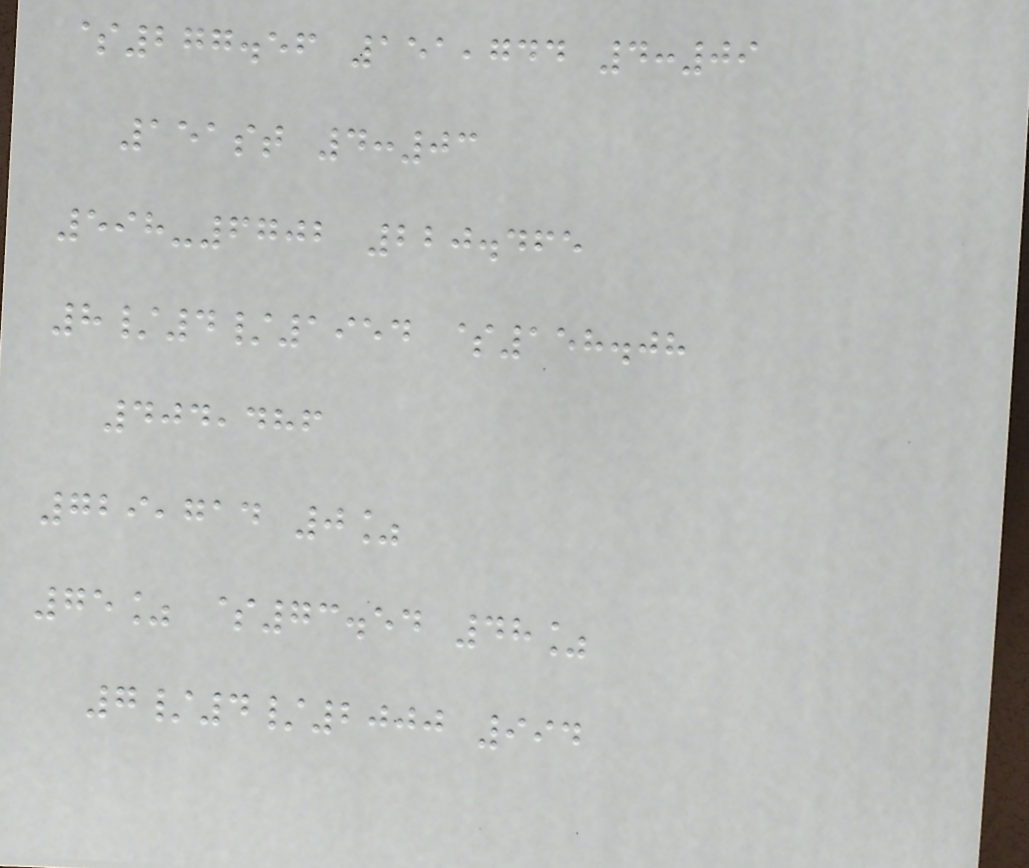$277.56 151,744 4:09
151st 4:03
598-6702 220.465
8/4/1954 $158.08
404,486
729,714 0%
75% $73.54 48%
7/4/2000 994
